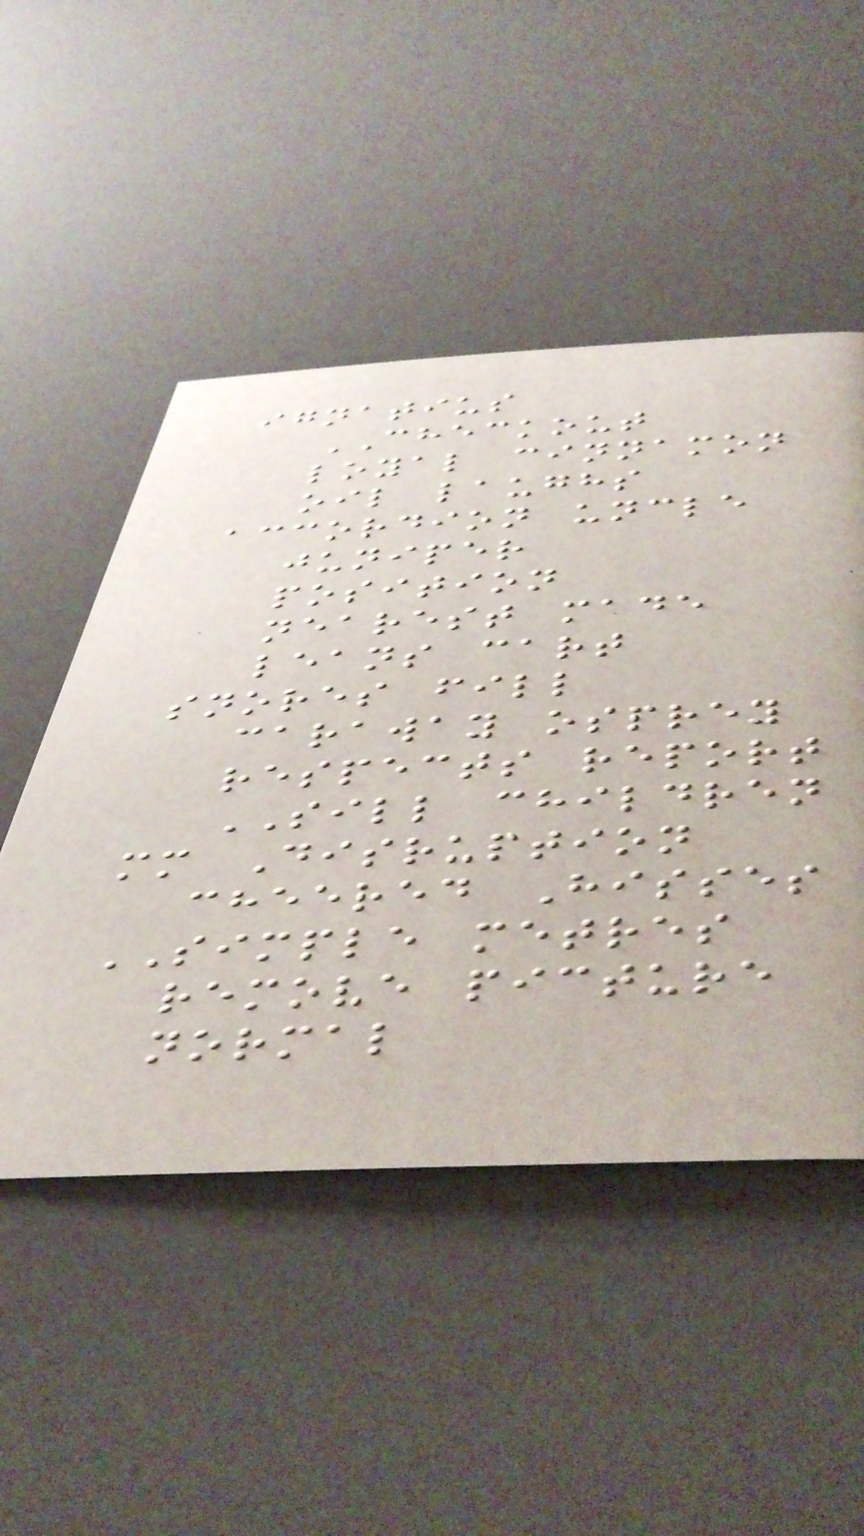ignatius
CHECKOUT
loyal cinnamon
oil laughs
accordion uncle
juniper
position
nearest made
leans cart
snores fill
caraway osprey
respects report
SILL children
mm Disruption
cheered Hisses
SIMPLE metres
remove picture
normal
